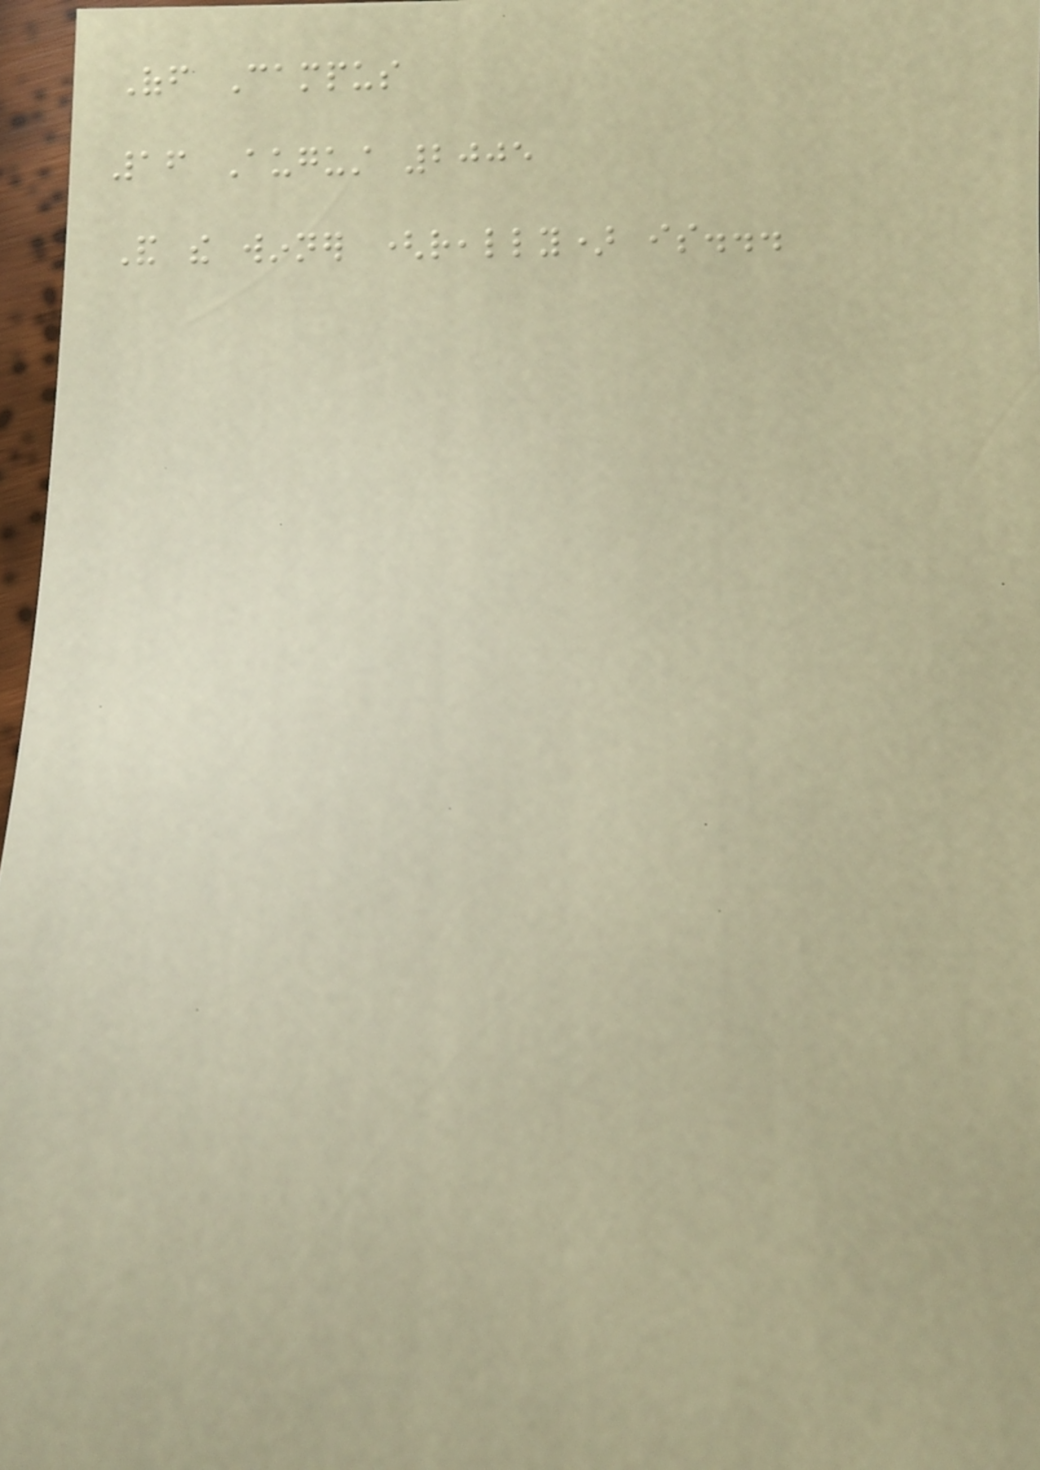Off Campus
16 August 2005
And the winner (really) is...
